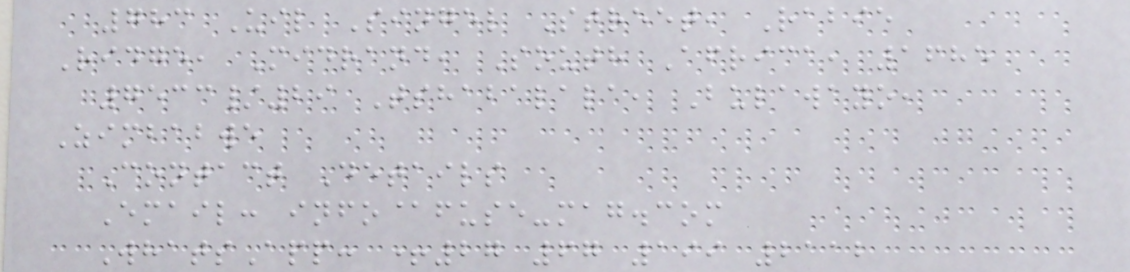783 Uil Singel Street, Rabie
Ridge, Midrand, South Africa, 1685
7533/29 Tshabalala, Bulawayo,
Zimbabwe
Contact Details
Email: info@fuse-mag.com
WhatsApp: +27 67 199 2112
